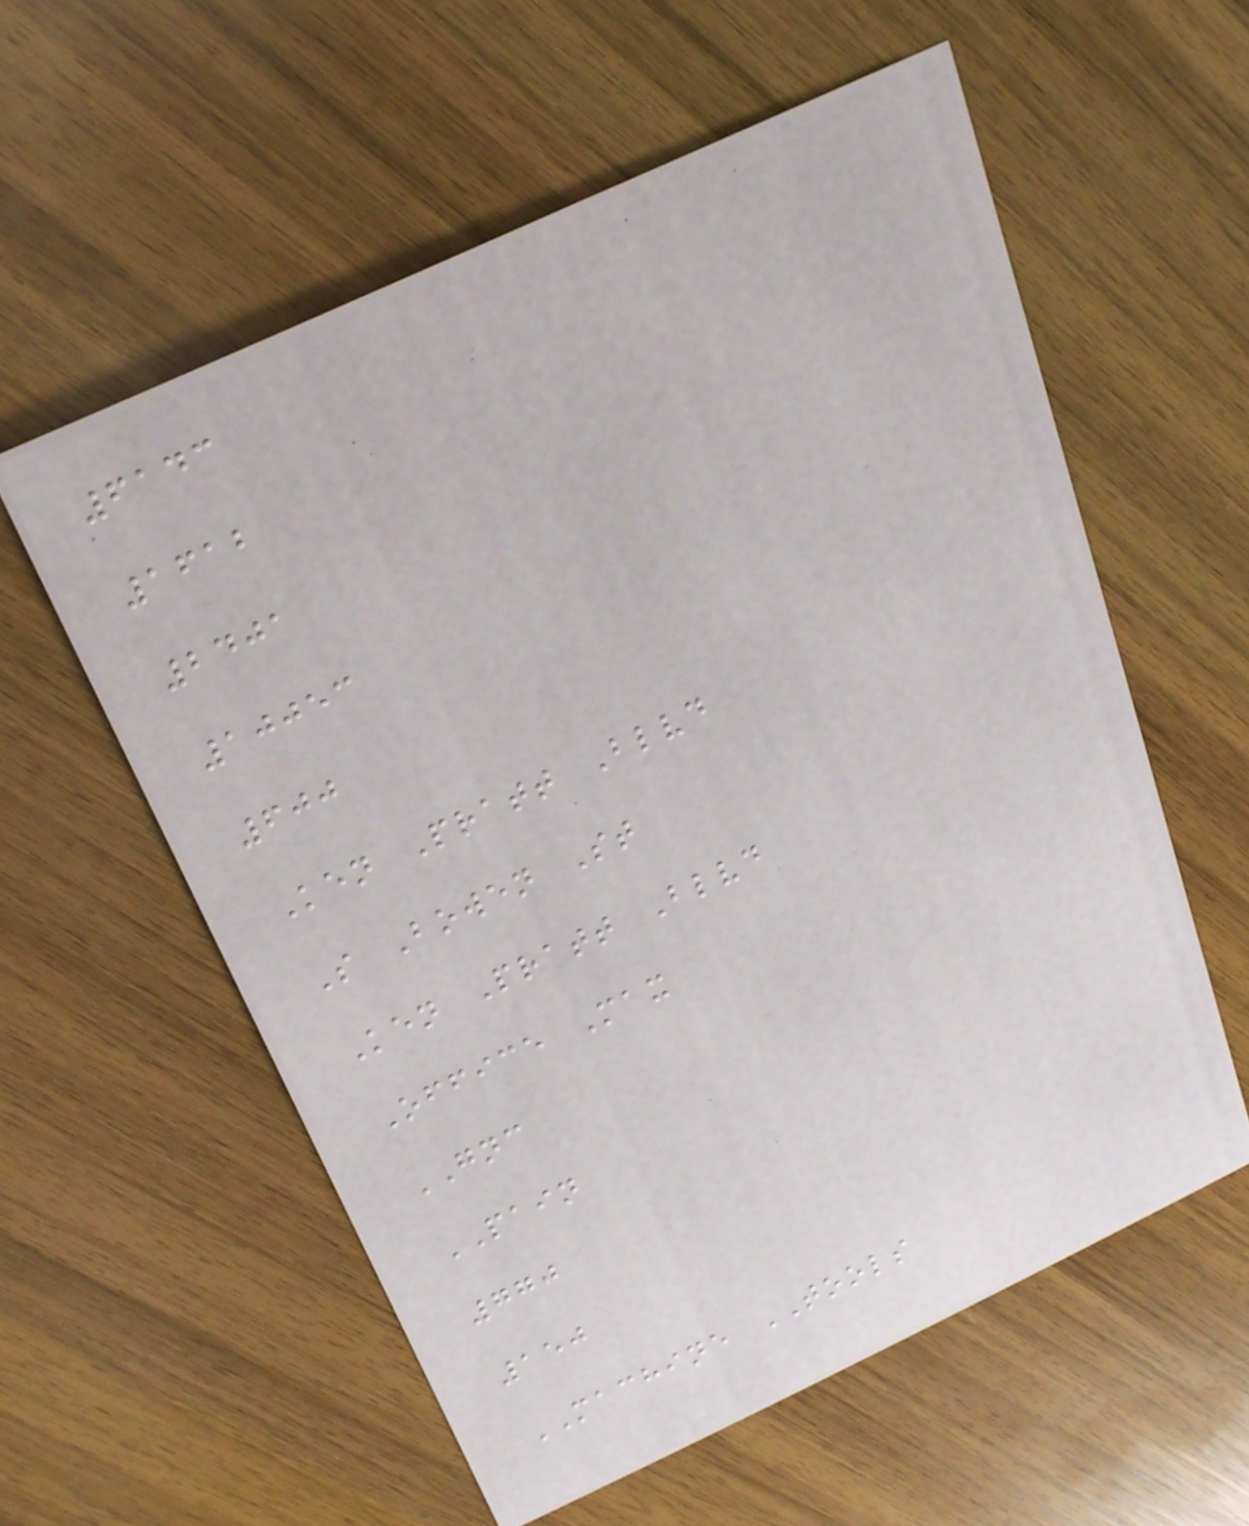6143
1612
2401
10053
600
Ken Pratt Blvd
S Bowen St
Ken Pratt Blvd
Office Max
GNC
PAIN
770
150
MACHINE TOOLS
